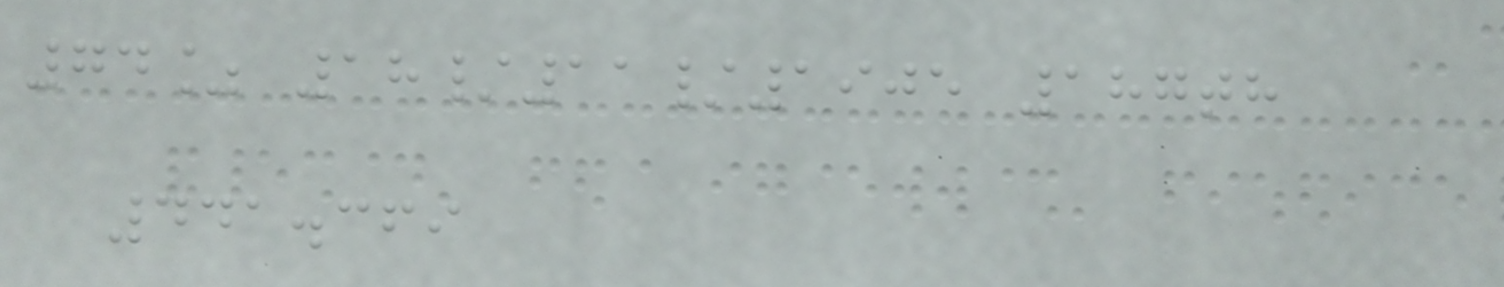74% 18/11/1905 187th
441.369
